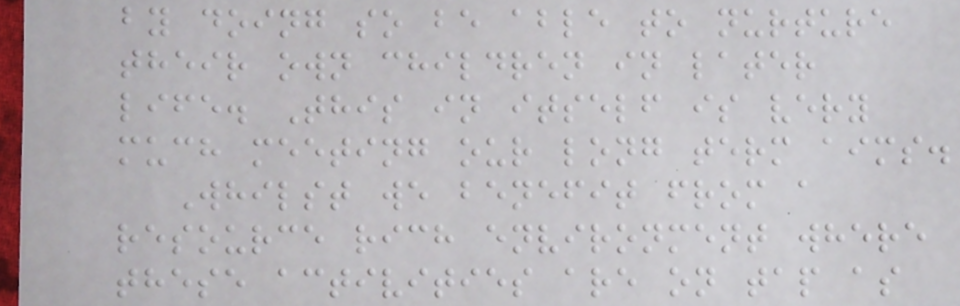by doing so be able to nurture
their own children in later
life. This in itself is very
much meeting our long term aims.
Whilst we benefit from a
resource rich environment where
these activities are on tap as
